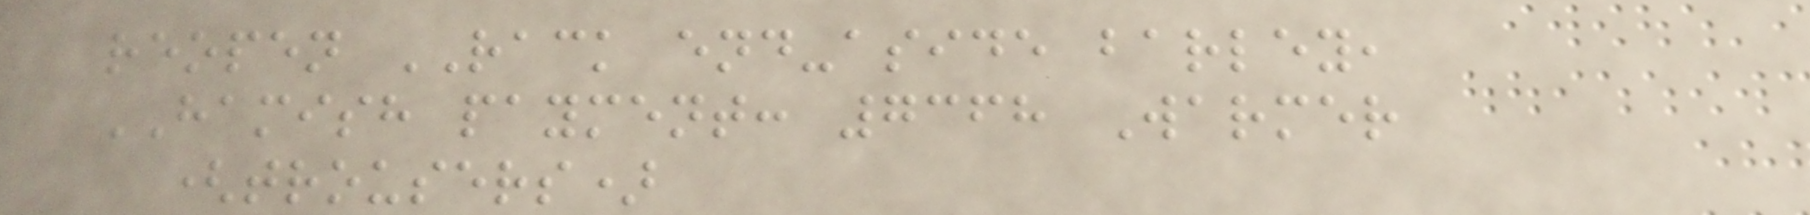reopen RACK end-aside barley,
HAMISH payment: 7368 Warmer
(trousers)
